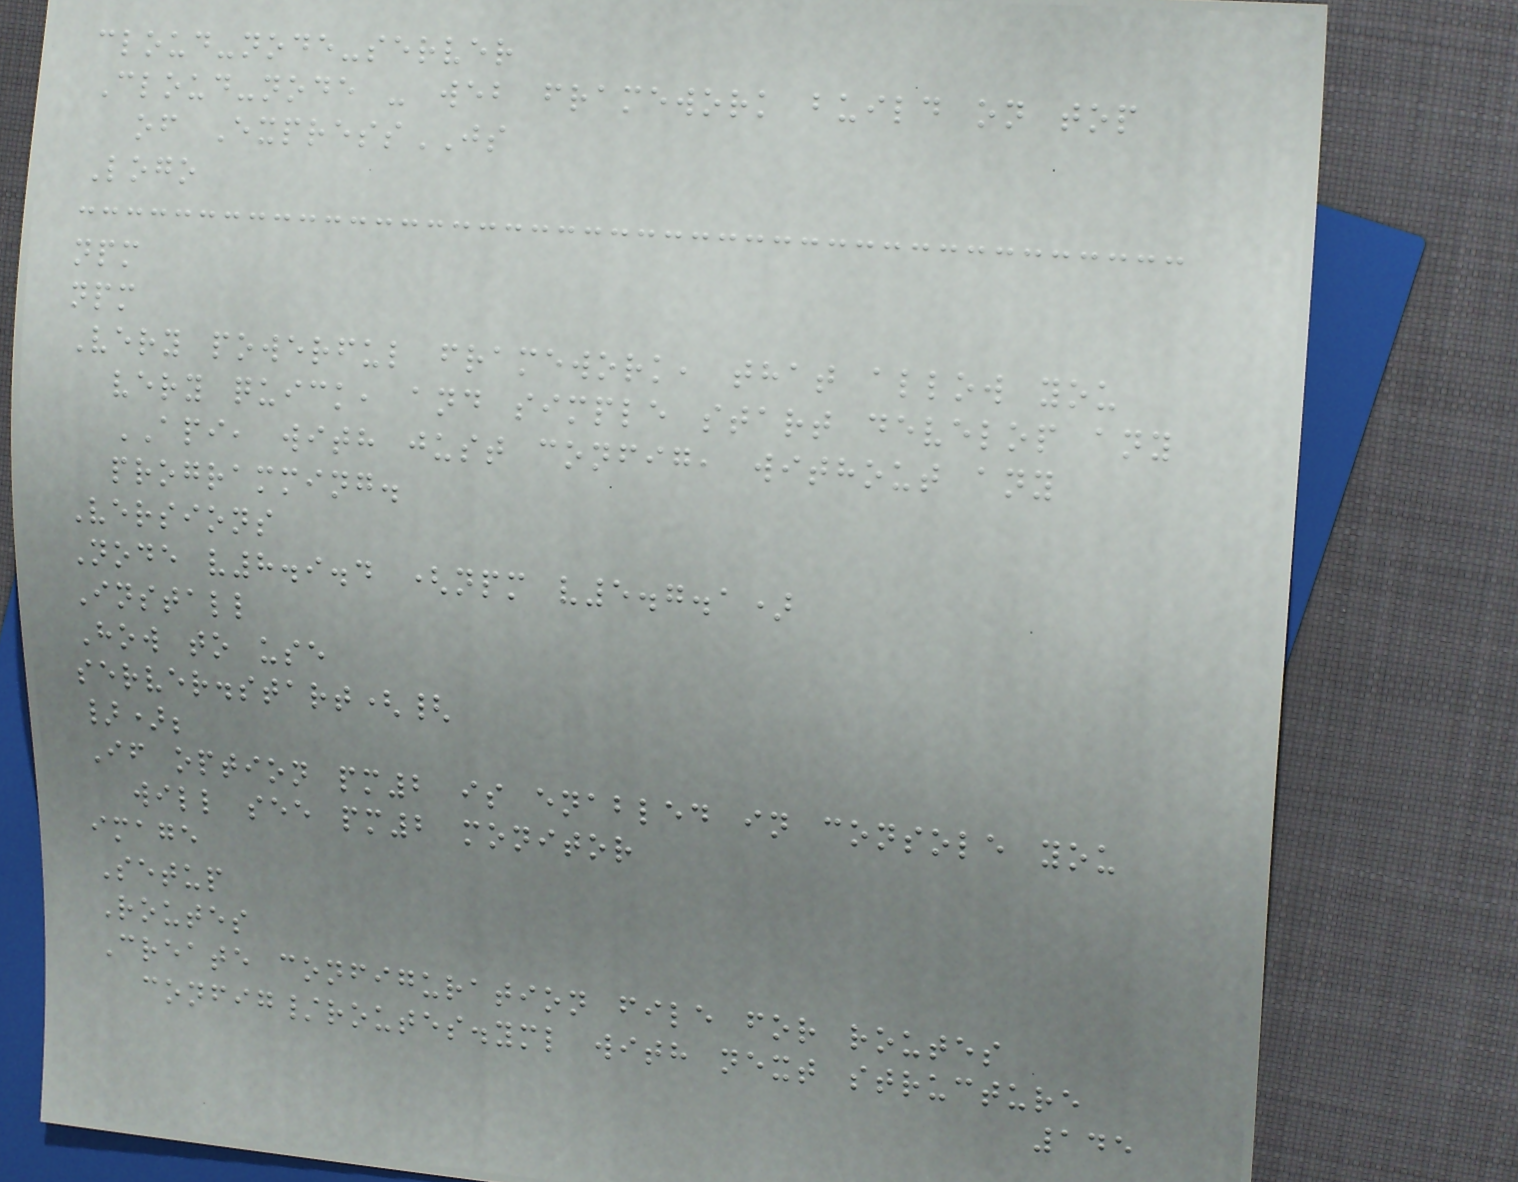cloud-node-server
Cloud-node - web framework build on top
of ExpressJS
Logo
npm
npm
Very powerful framework, that allow you
very quick, and simple start develop any
API, with just config, without any
programming.
Versions
Node v8.9.4 (npm v5.7.1)
Install
How to use
server.start({
});
If option pm2 is enabled in console you
will see pm2 monitor
image
Setup
Routes
Create configuration file for routes
config/routes.yml with next structure
145
